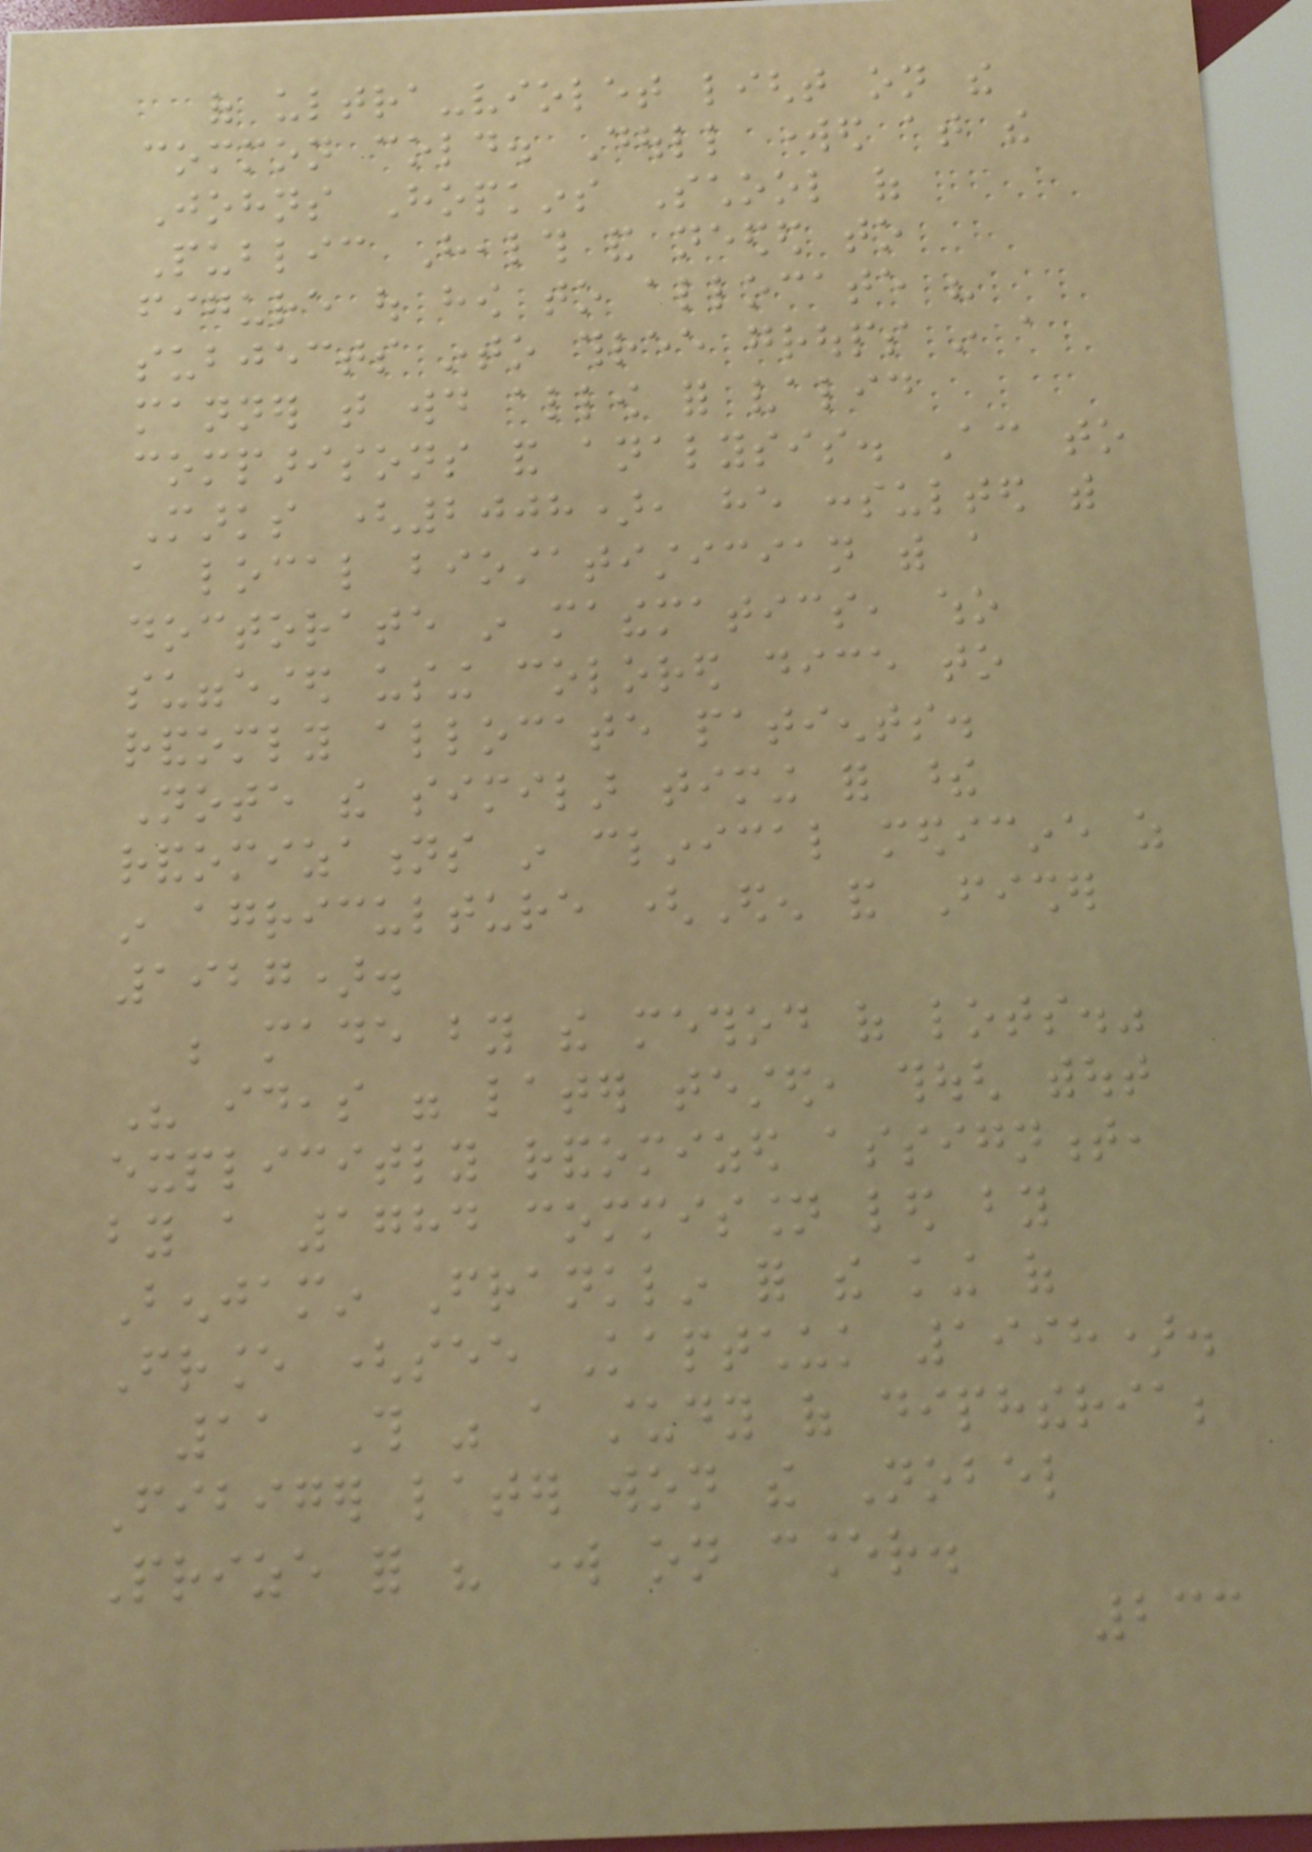of ultra-violet light on the
common cold. Doull worked at the
Johns Hopkins School of
Public Health and needed to
figure out how to allocate his
subjects into three groups in a
manner that would allow for valid
comparisons and analysis. According to
Marks (2008), he consulted with
a local biostatistician with a
doctorate in mathematics, who
suggested using colored dice to
randomly allocate patients.
Note the similar timing for these
randomizations in clinical medicine as
in agriculture (Eden and Fisher
1927).
be made by the method of lots."
His ideas were later tested, though without
explicitly randomized assignment,
by a 1784 commission led by
Benjamin Franklin for the king of
France (see Kaptchuk 1998).
11 This was a study of diphtheria;
Fibiger later won the Nobel
Prize for his work on cancer.
233
